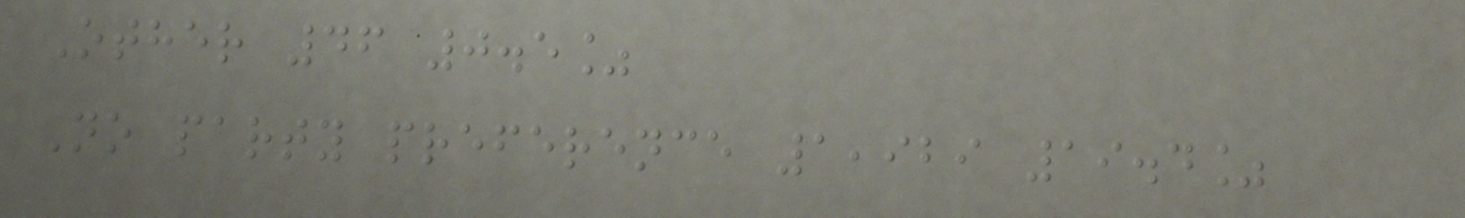Other 46 0.5%
No party preference 1,929 19.4%
